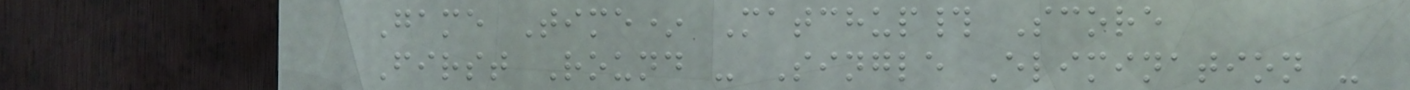Game Time* Matchup# Score
First Round - Single Elimination -
